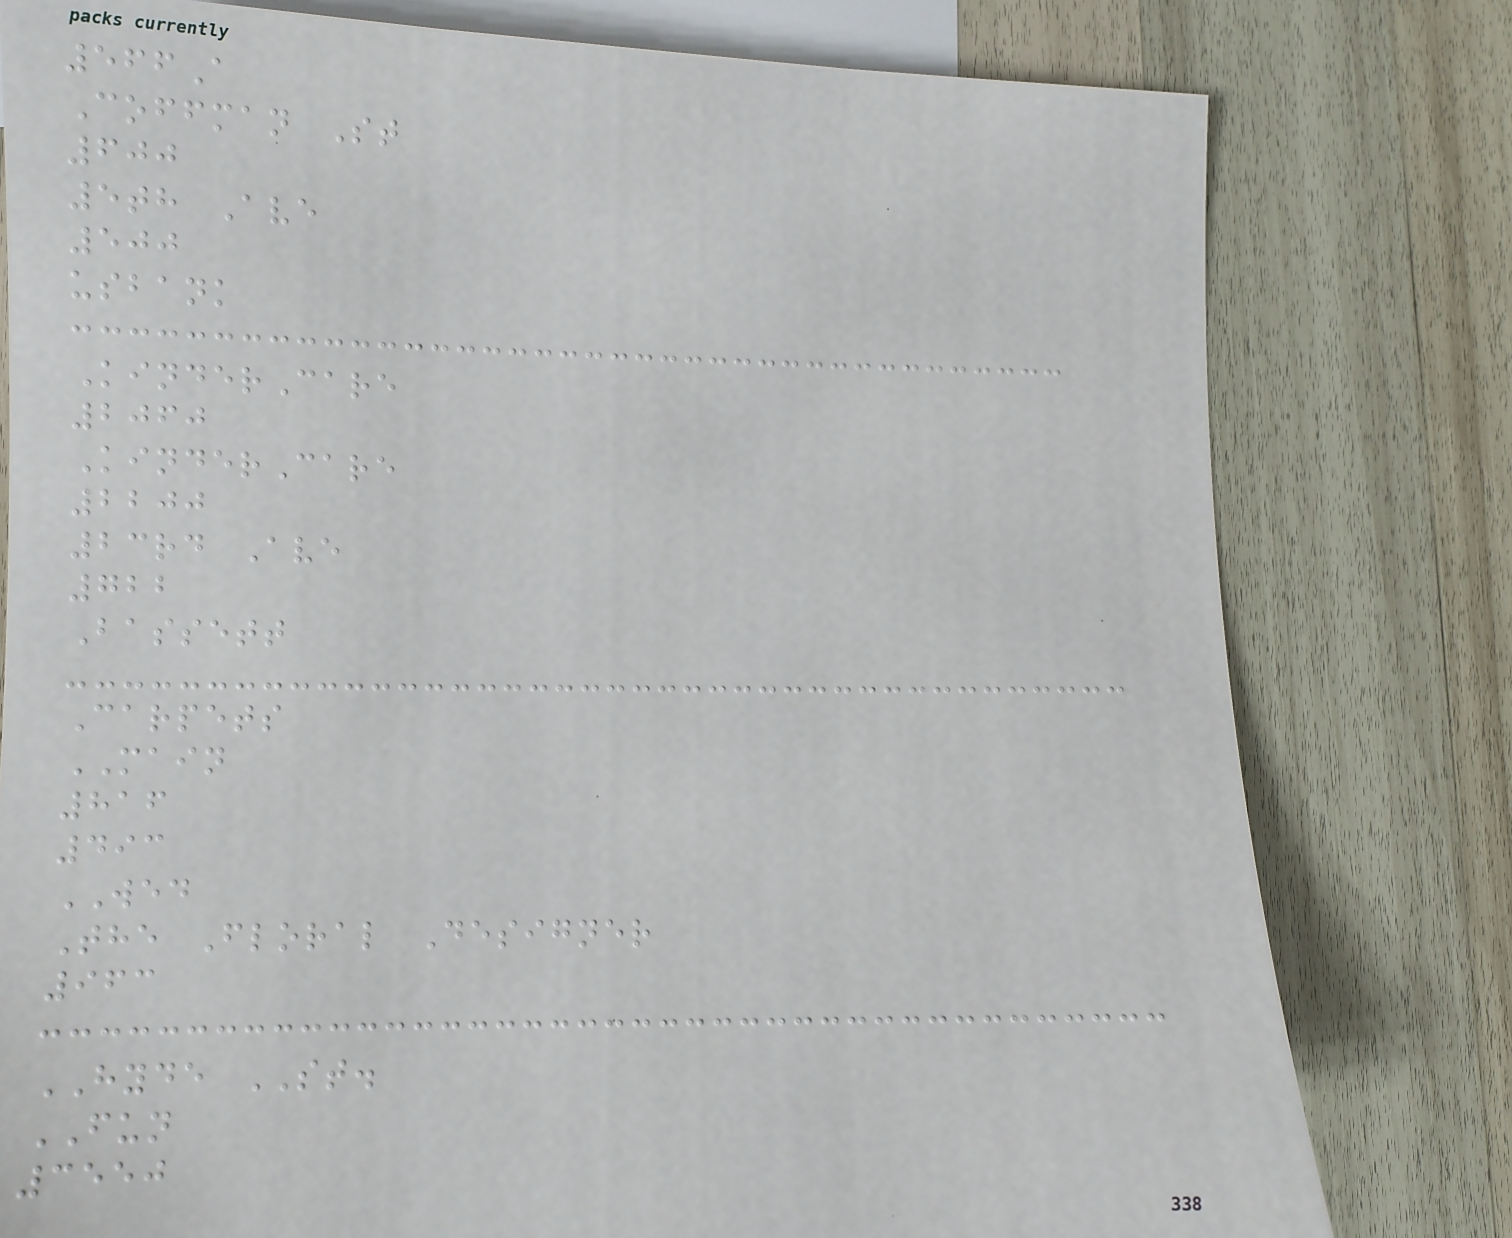566A
Coffman St
600
5th Ave
500
usbank
KinderCare
2060
KinderCare
2200
23rd Ave
722
Bassett
Carpets
MAIN
816
493
WED
The Floral Designer
963
HYDE ST.
FUN
3550
